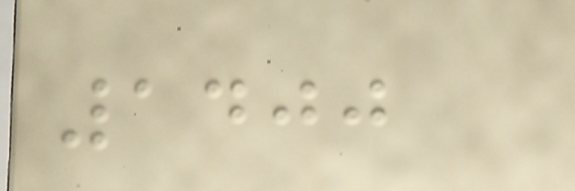1400
